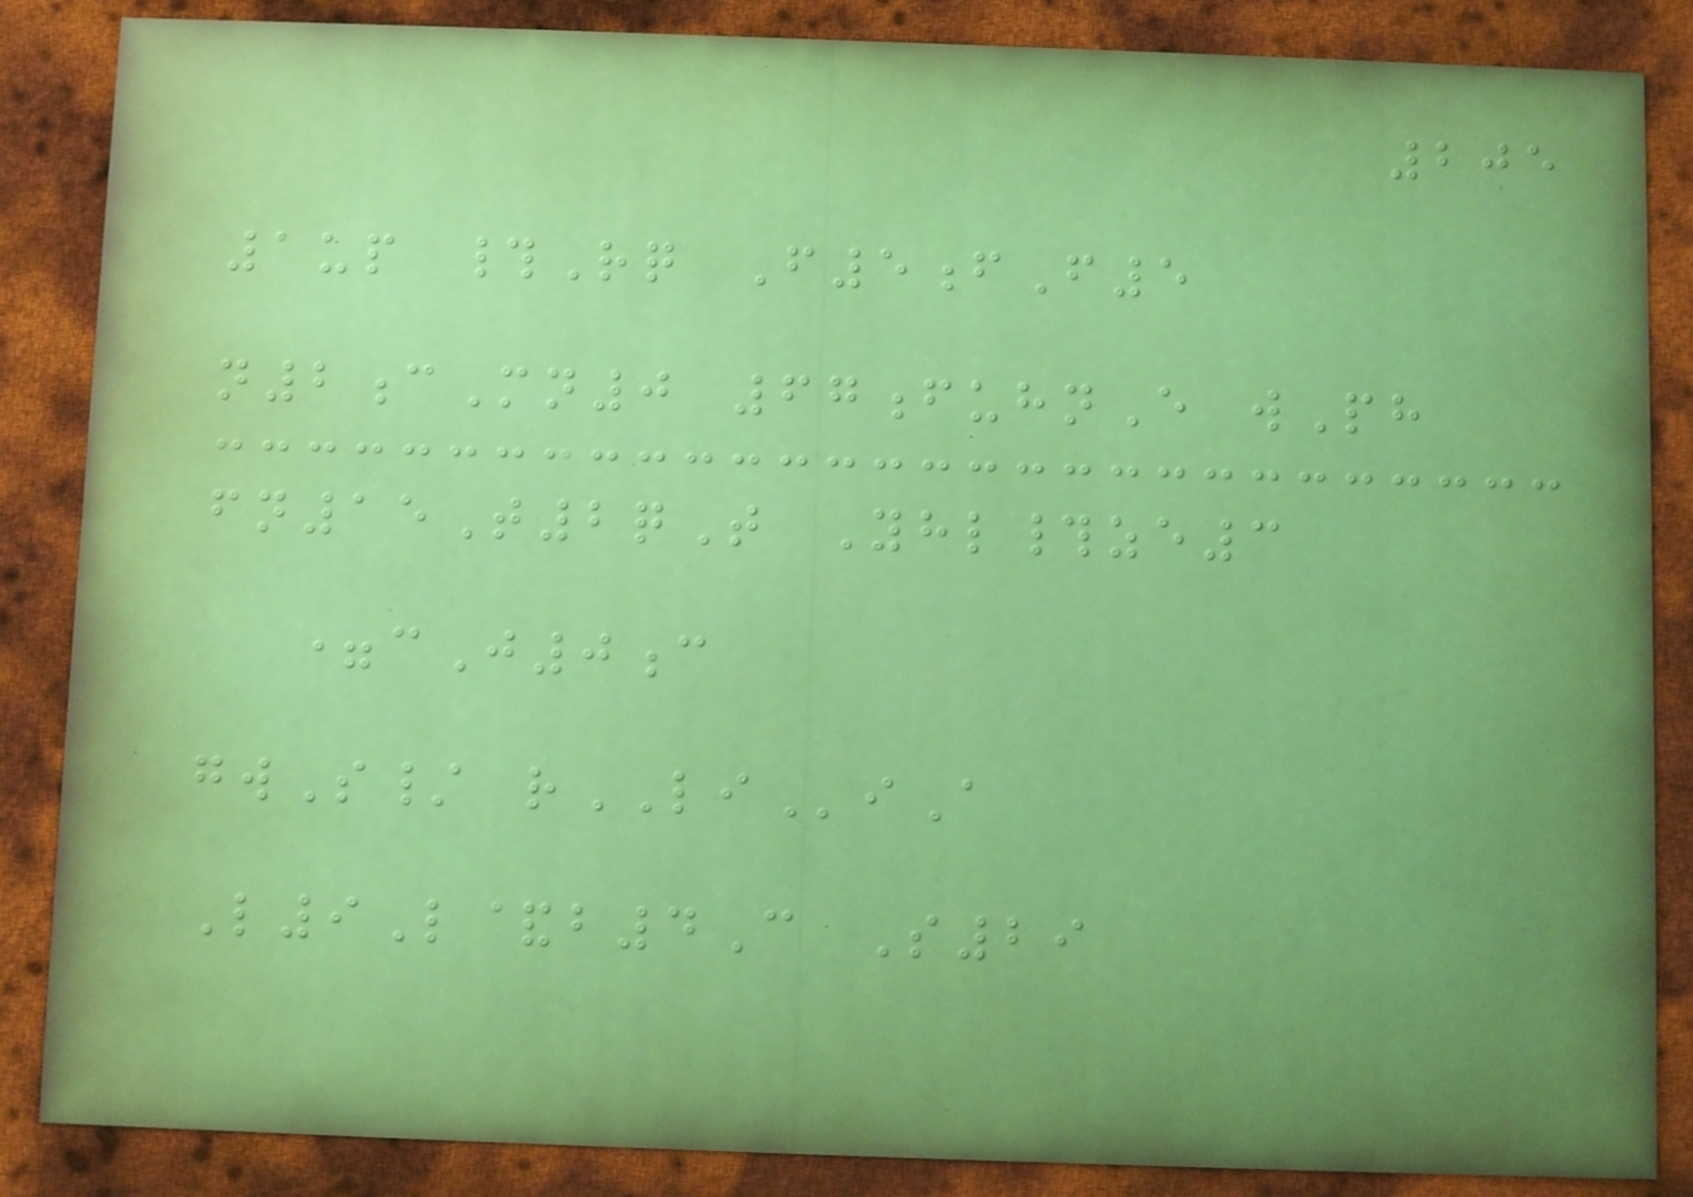205
1up #Rq F5fF5
n2cMn0 67fuhnE wPh
fn15T2qT Yhl#ze3
=cJ0c
gwS/ rLIiA
L9L&b4C S29
